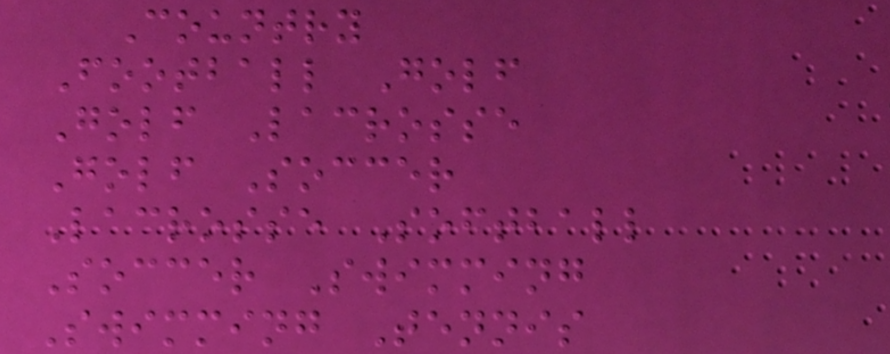Country
Football Golf
Golf Lacrosse
Golf Soccer
Lacrosse Softball
Soccer Swimming
Swimming Tennis
